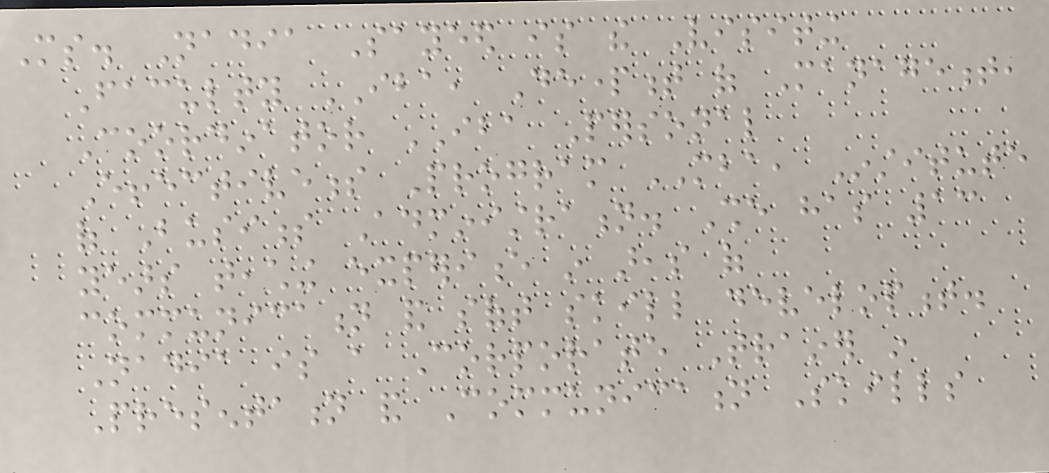Ms. Nadia Sayeed is the Visiting
Faculty IBA, Department of Management,
Coordinator IBA Personal
Effectiveness Program MBA, Institute
of Business Administration. She has 13
years teaching experience in areas of
communication and soft skill development.
Nadia is a Corporate Trainer in
Presentation and Communication Skills
